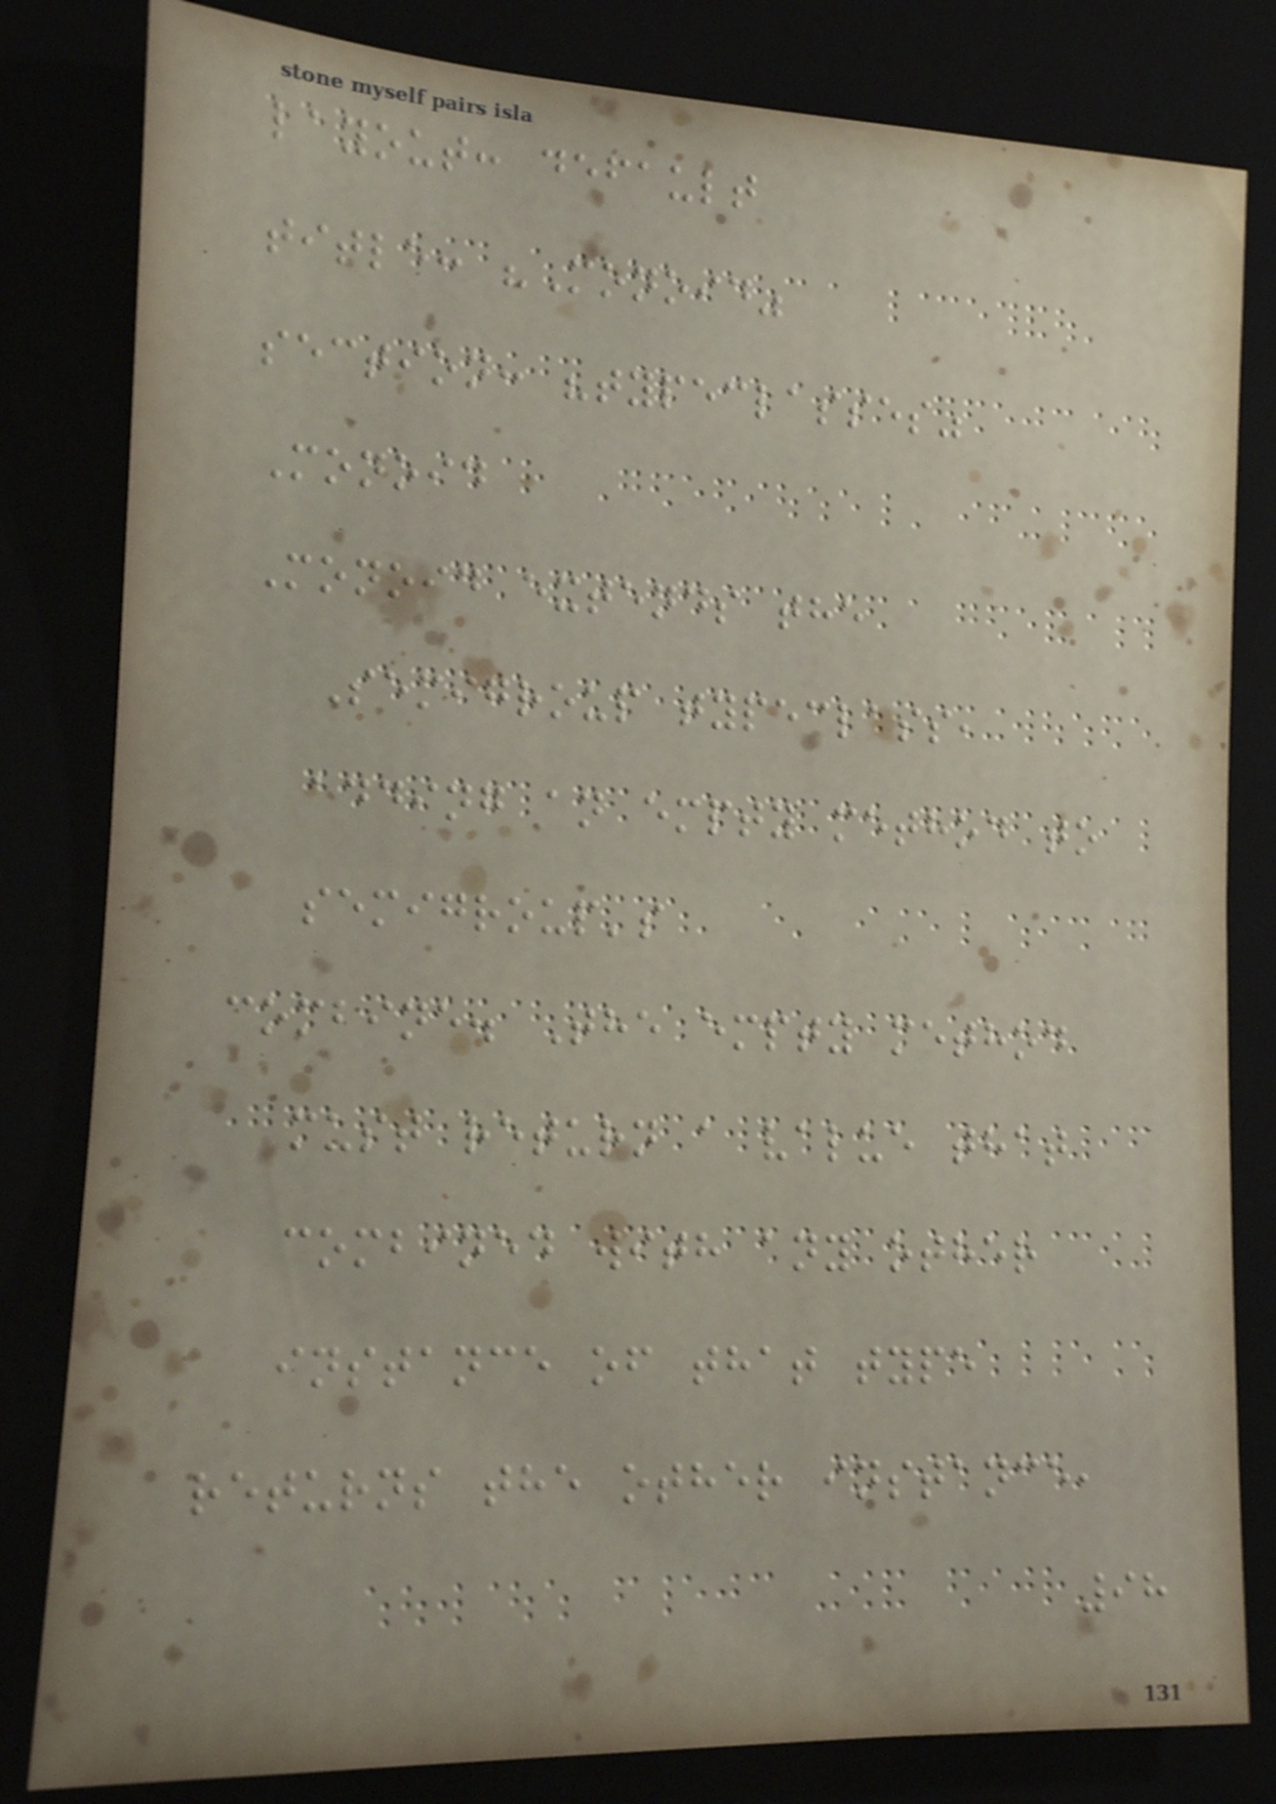layout: default
title: "Monoid"
section: "typeclasses"
Monoid
Monoid extends the
Semigroup typeclass,
adding an empty method to
semigroup's
combine. The empty method
must return a value that
combined with any other
instance of that type
returns the other instance,
98
